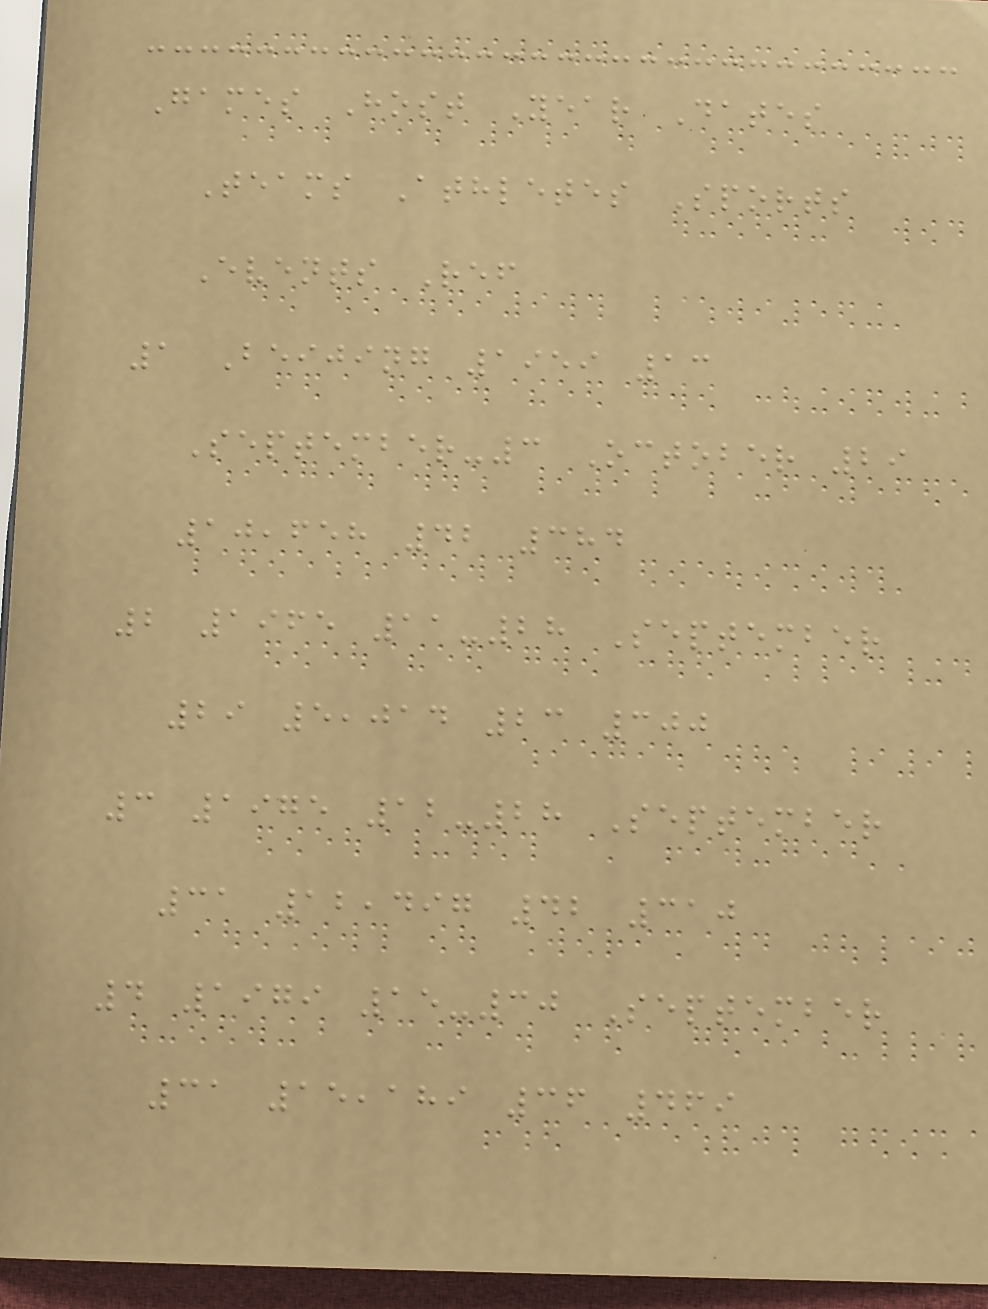Games Host Year Dates
Teams Athletes Sports
Events Ref
1 Beijing 1959 13
September-3 October 29
10,658 42 384
2 1965 11-28 September
29 5,014 23 300
3 1975 12-28 September
31 12,497 42 310
4 1979 15-30 September
31 15,189 36 469
